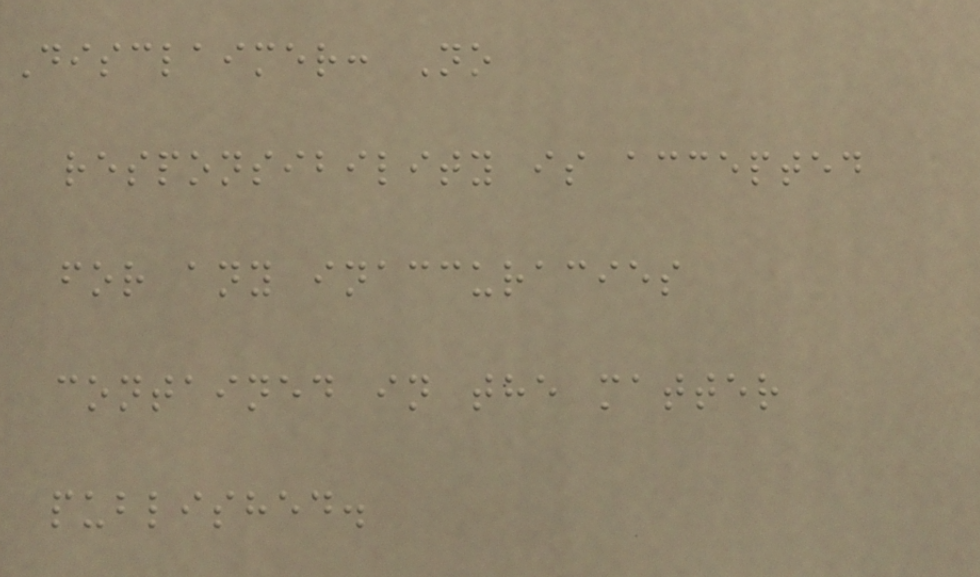Disclaimer: No
responsibility is accepted
for any inaccuracies
contained in the matter
published.
